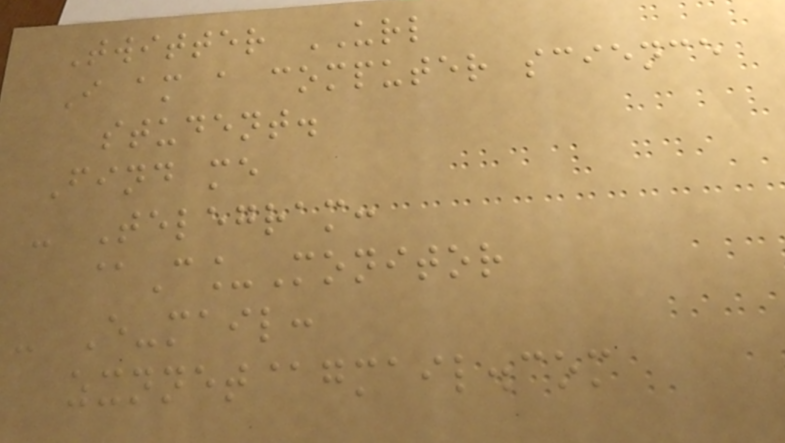Twitter URL
I am a computer science
student.
Find me
- Telegram:
@C_Monitor
- E-mail:
zxnnet@gmail.com
